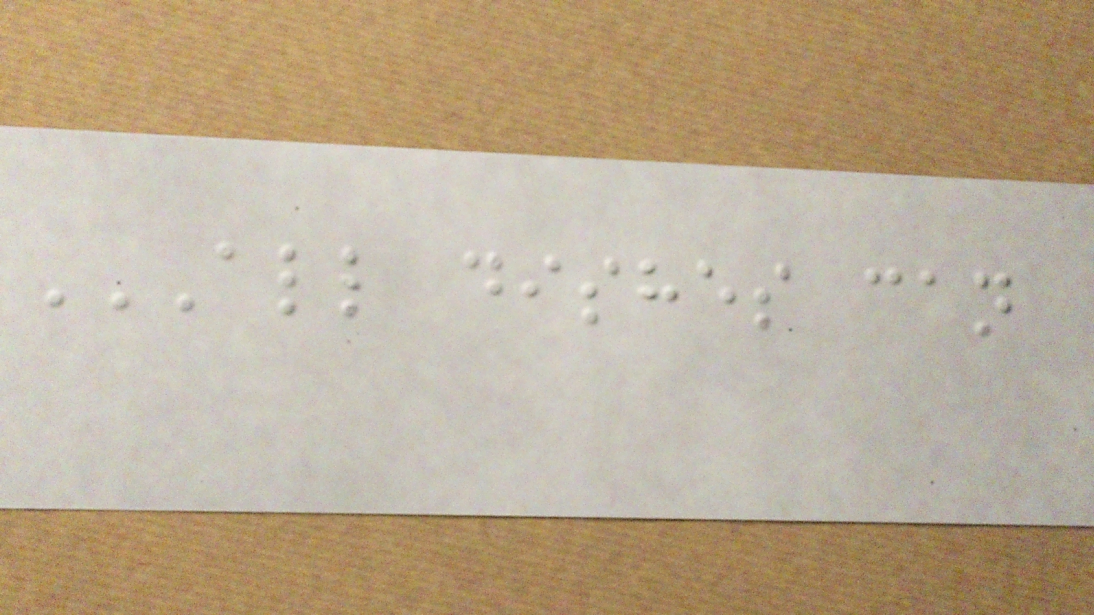ALL DISHES CAN
